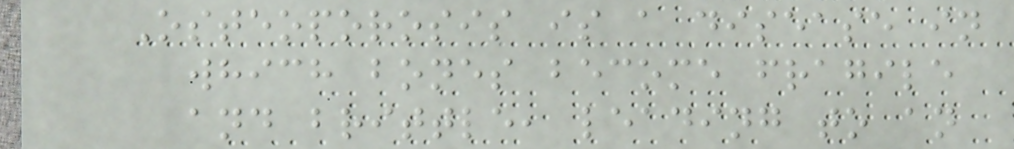Osteoporosis is a disease in
which bones become fragile
and brittle, leading to an
